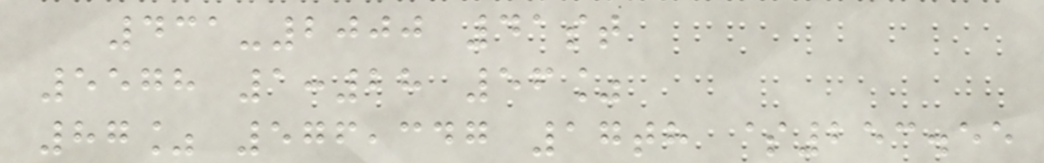431-2000 41st
5578 1:28 56%
87% 576,347 17th $253.55
